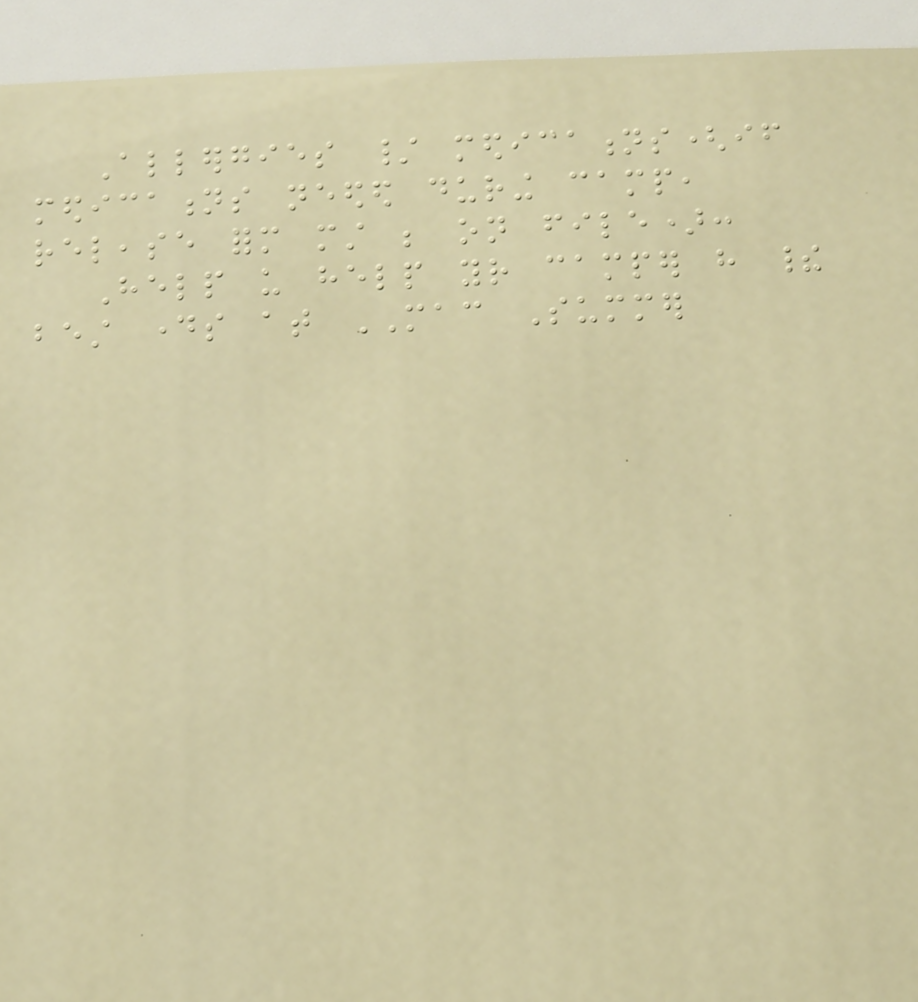Allergies / medications(if
medications needed during camp,
release form must be on file):
Help us help your camper have their
best days at MAC Summer
